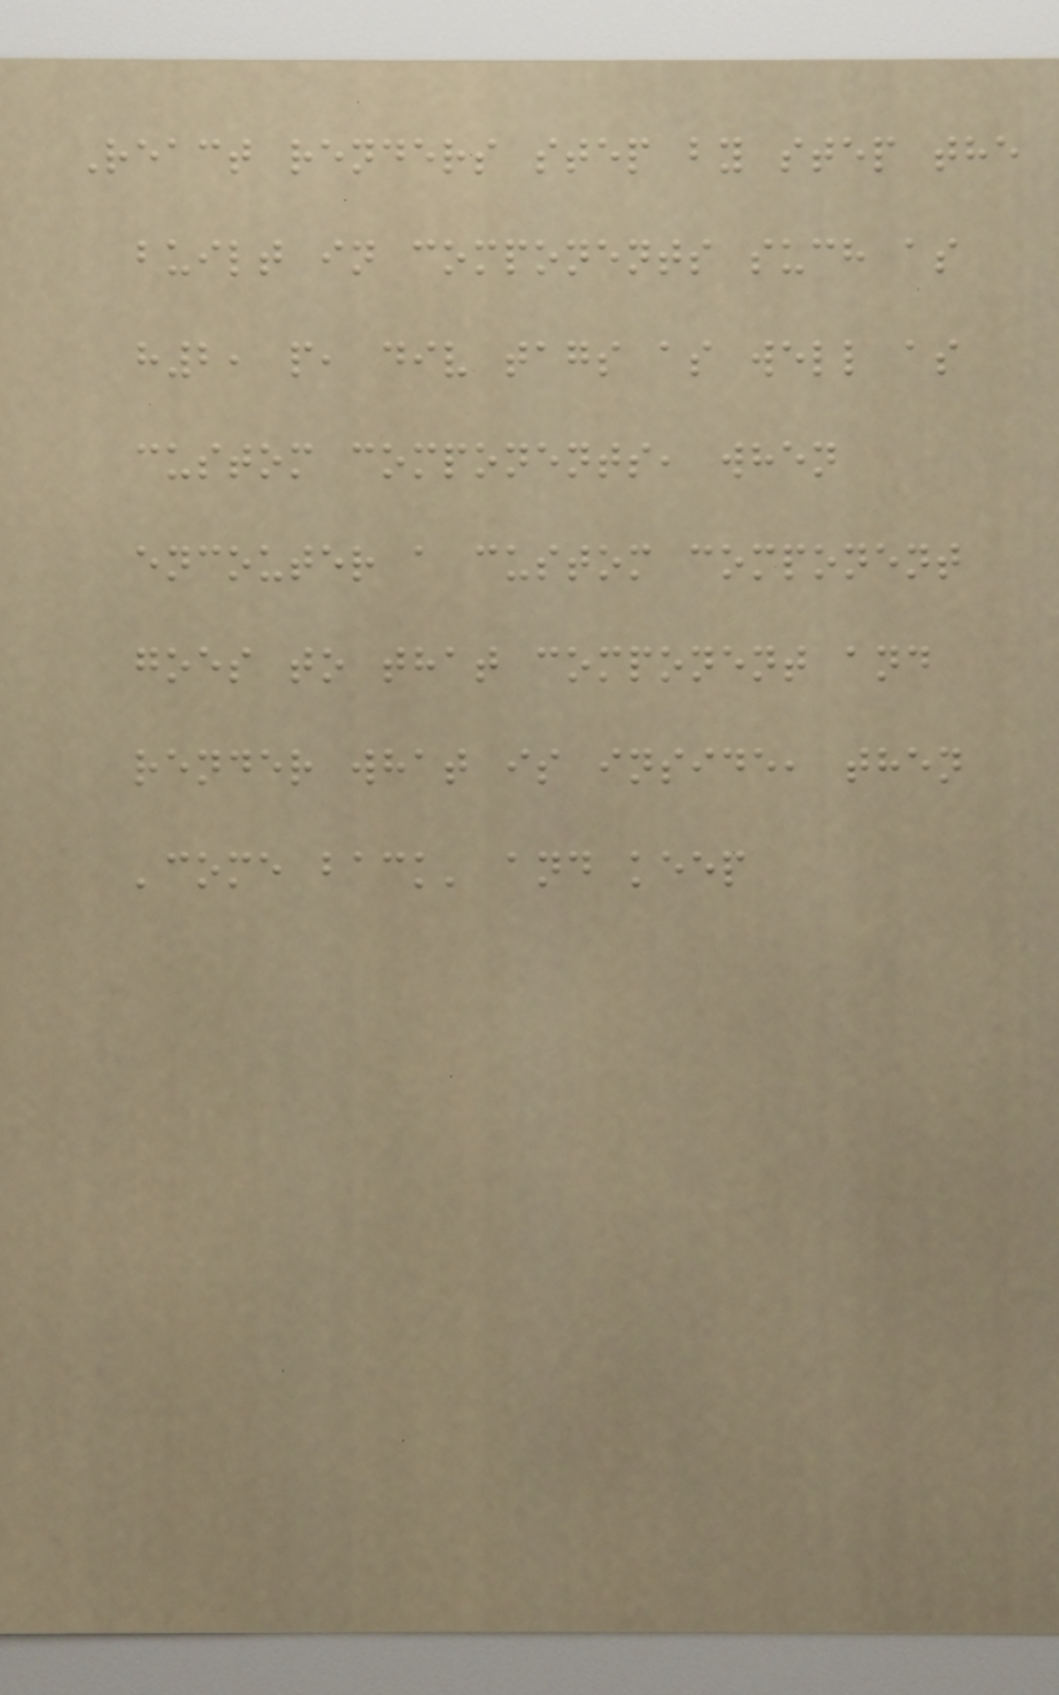React renders step by step the
built in components such as
h2, p, div tags as well as
custom components, when
encouter a custom component
goes to that component and
render what is inside, then
'come back' and keep
